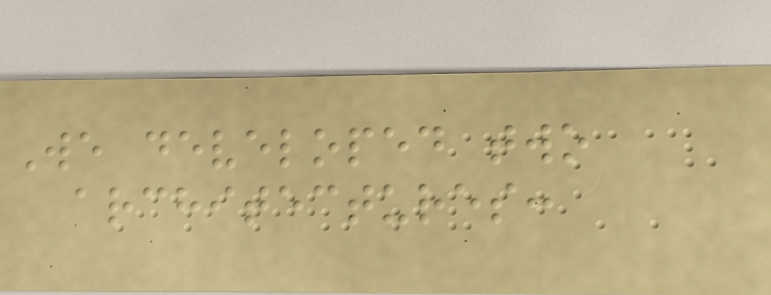We developed two
architectures:
